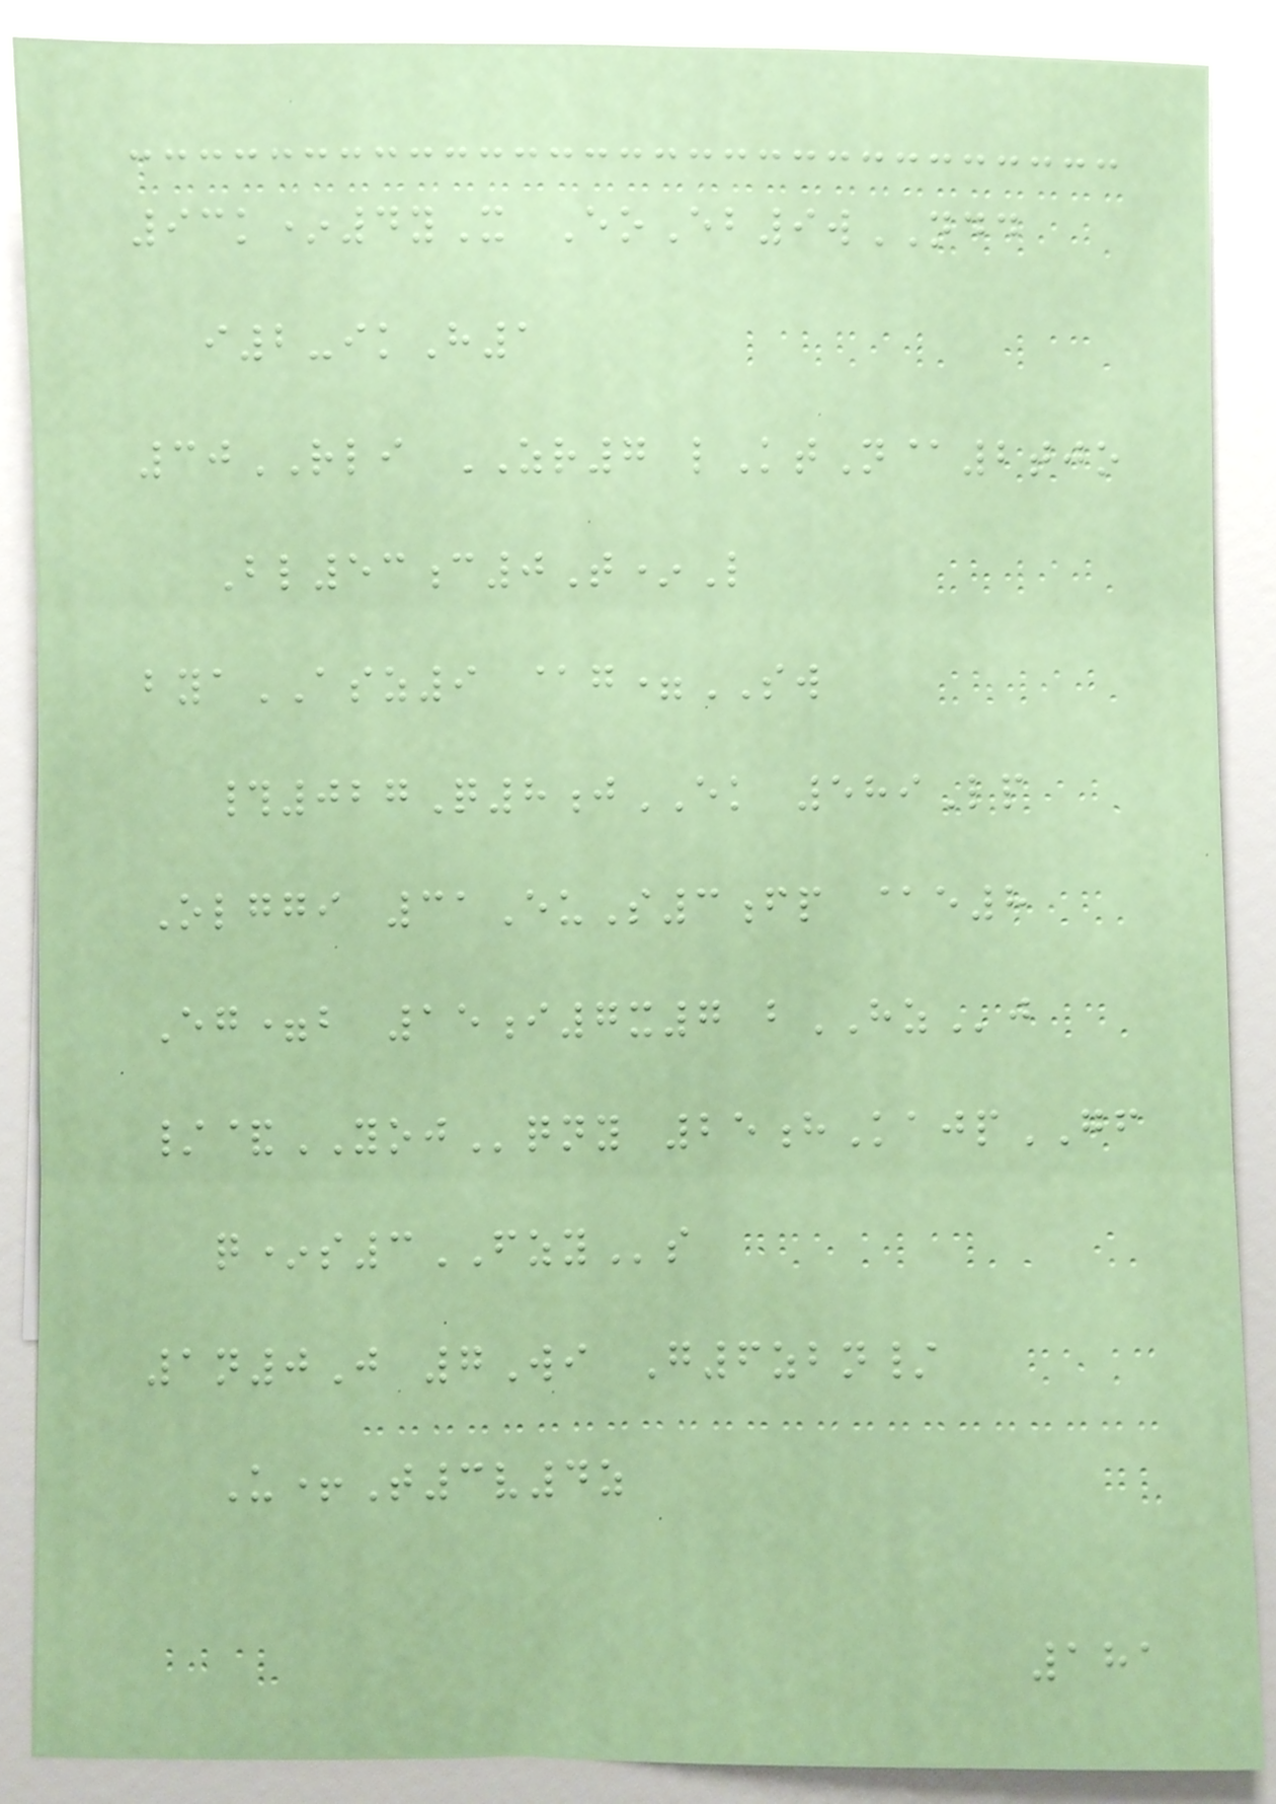93k*4yX EoEb9wNDD
i2-ikH1
30RLI ZR7 lKtN@2tjo
Bl53c0T*L
byaASZ9 @g=SW
#027Q8jEK 589Lp
Olggi 31EuS3fp @e8
Eg=b 15i7x7 bHZj
/&YOJqny 25hKajpGF
q*s3FZYs
1n0J 7Wi G6zbn/
U+T3v4z
181
